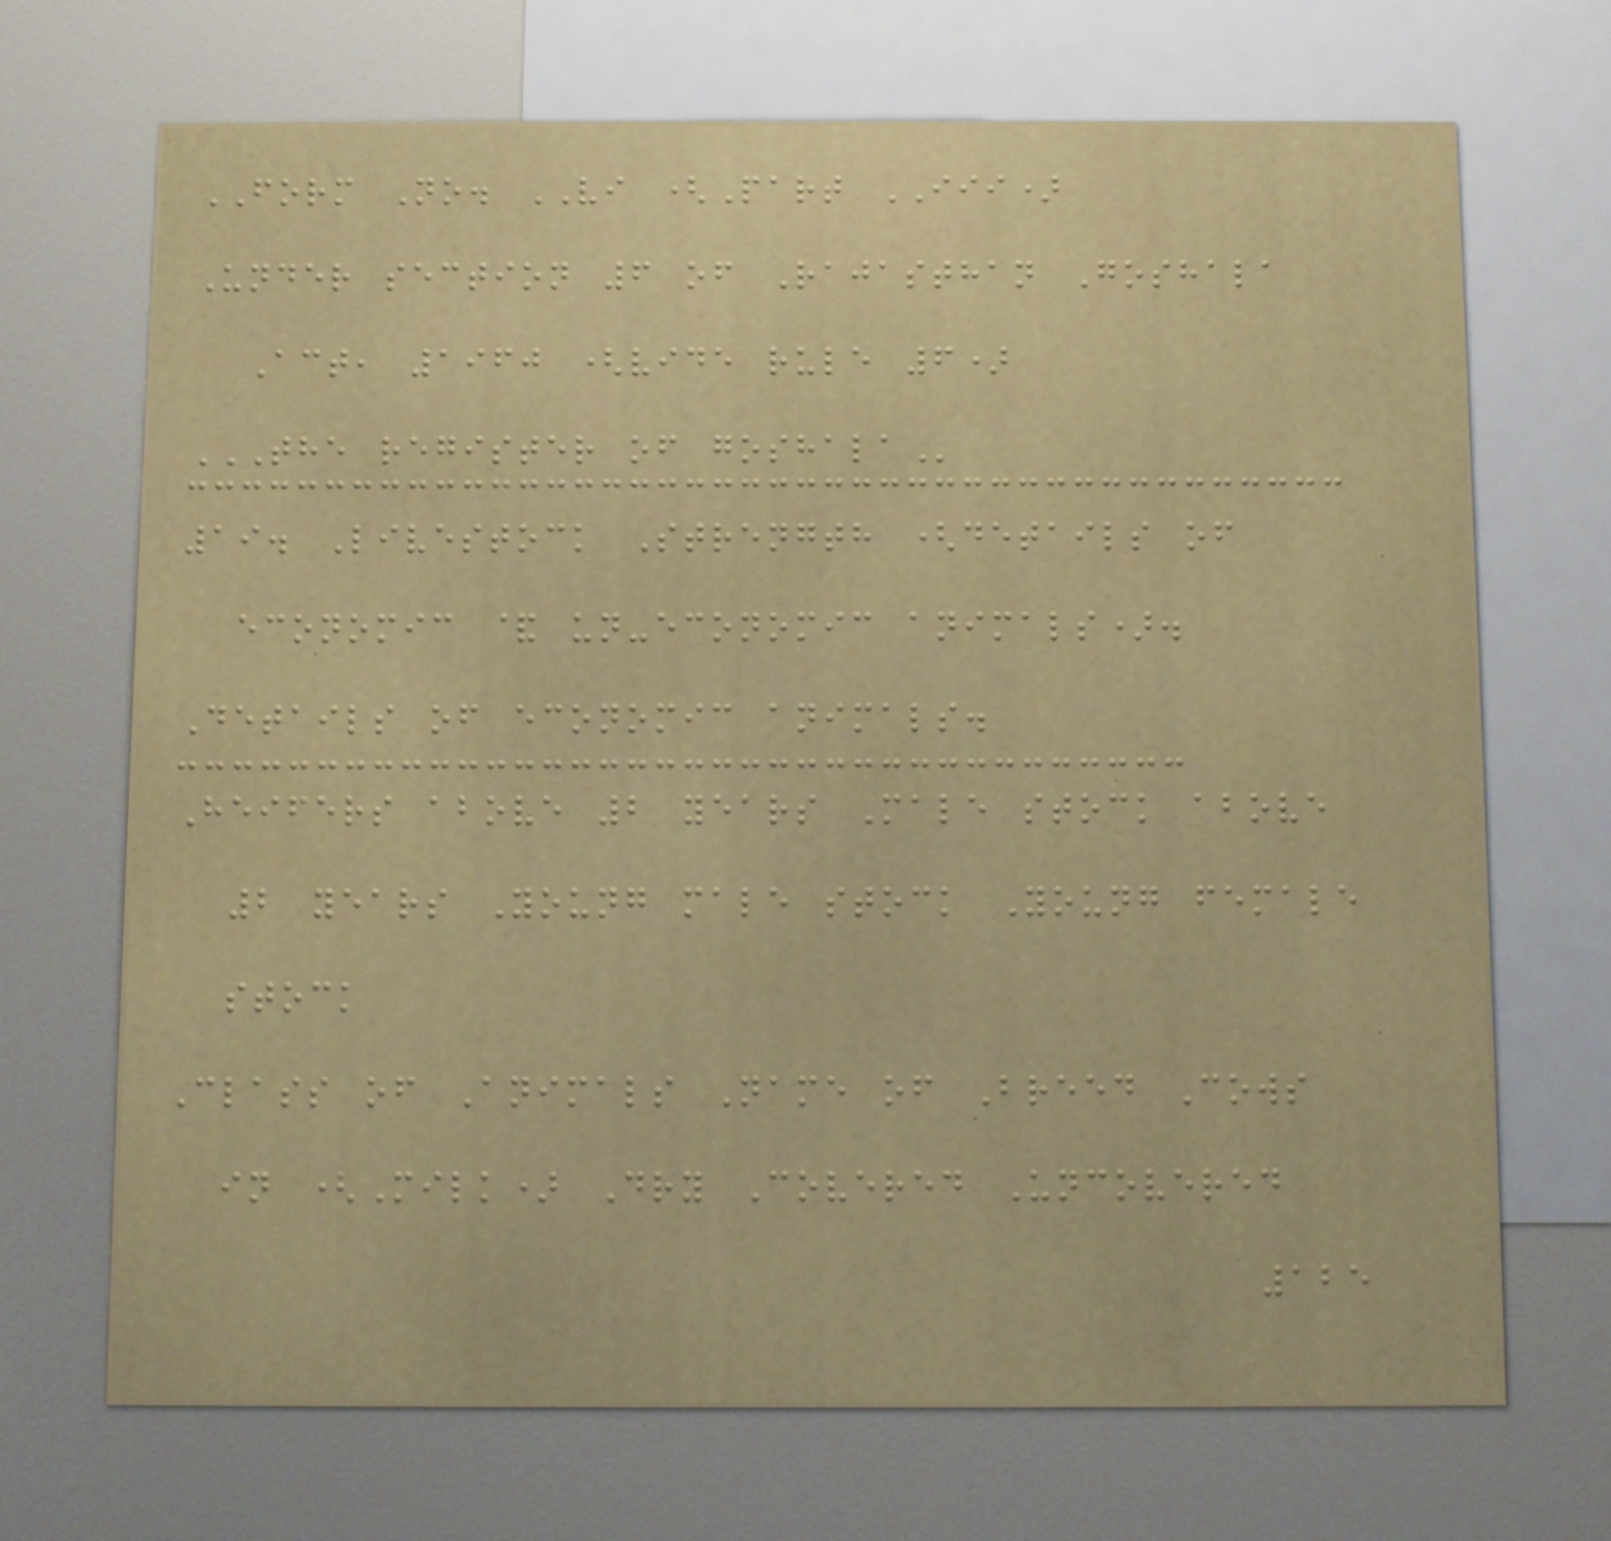FORM No. VI (Part III)
Under section 6 of Rajasthan Goshala
Act, 1960 (vide rule 6)
THE REGISTER OF GOSHALA
19. Livestock Strength (details of
economic & un-economic animals).
Details of economic animals.
Heifers above 2 years Male stock above
2 years Young male stock Young female
stock
Class of Animals Name of Breed Cows
in (Milk) Dry Covered Uncovered
125
